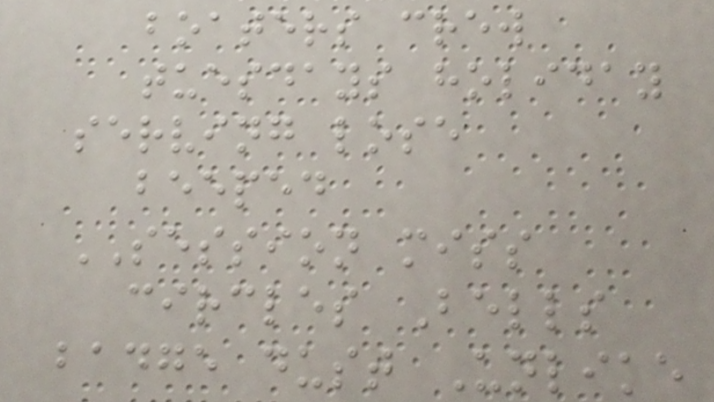boaters crew
tuesdays holiday
serving lose
beeped
SESSION miss
circles Bells
badge dust Unlike
